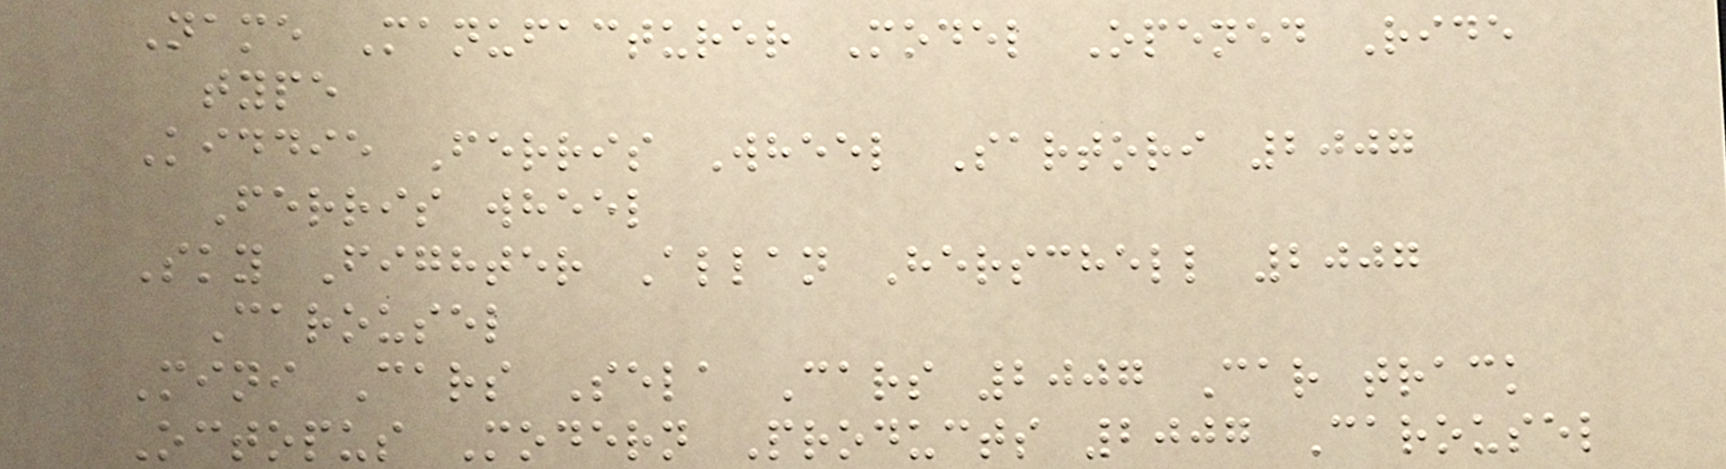Name Manufacturer Model Opened Ride
type
Kiddie Ferris Wheel Sartori 2007
Ferris wheel
Sky Fighter Allan Herschell 2007
Carousel
Mini Cars Sela Cars 2007 Car track
Octopus Modern Products 2007 Carousel
